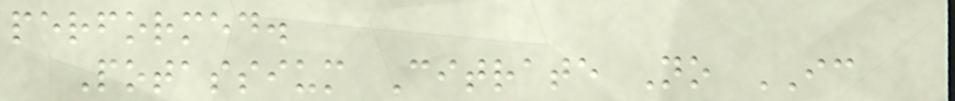performed.
Potassium Citrate No IC
